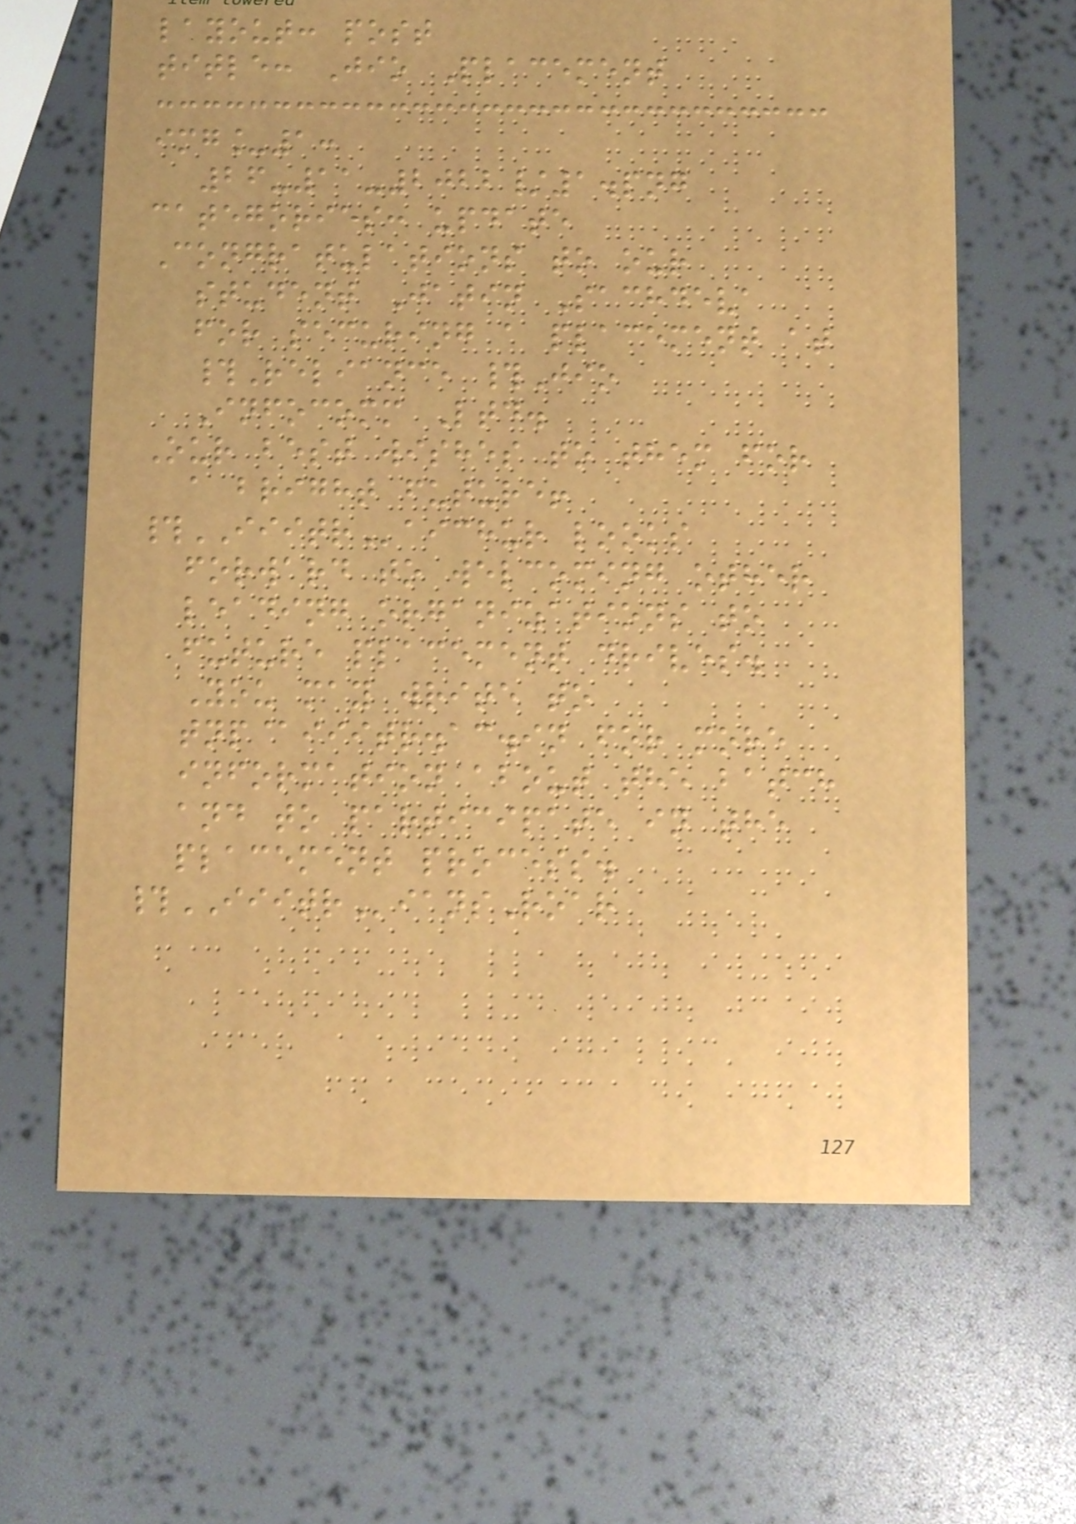layout: post
title: Jio Placement
img_1:
26-11-2022/1.png
categories: update
Congratulations to our
student Jatin Sachdeva
for securing a placement at
#Reliance #Jio
Infocomm Ltd.
Our best wishes to them for
a bright future!
#IIITRaichur looks
forward to welcoming other
leading organizations to
future placement drives.
You may write to
tnp@iiitr.ac.in for more
information about the batch
and to participate in the
placement process.
#IIITRiansRoar
